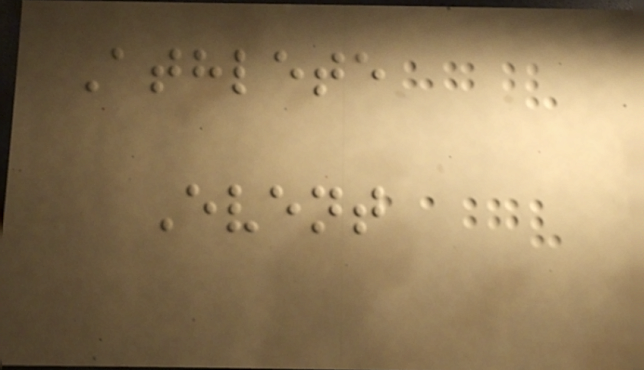Athlete
Event
